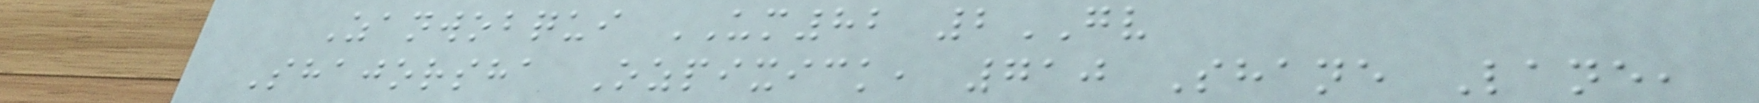Zanwobqui UM82 2GV
Shajorsha Ozpixick, 710 Shane Lane,
